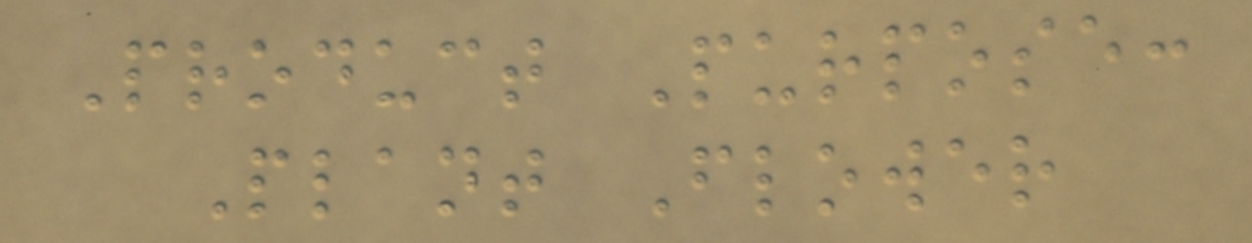Product Purpose:
Plant Flower
